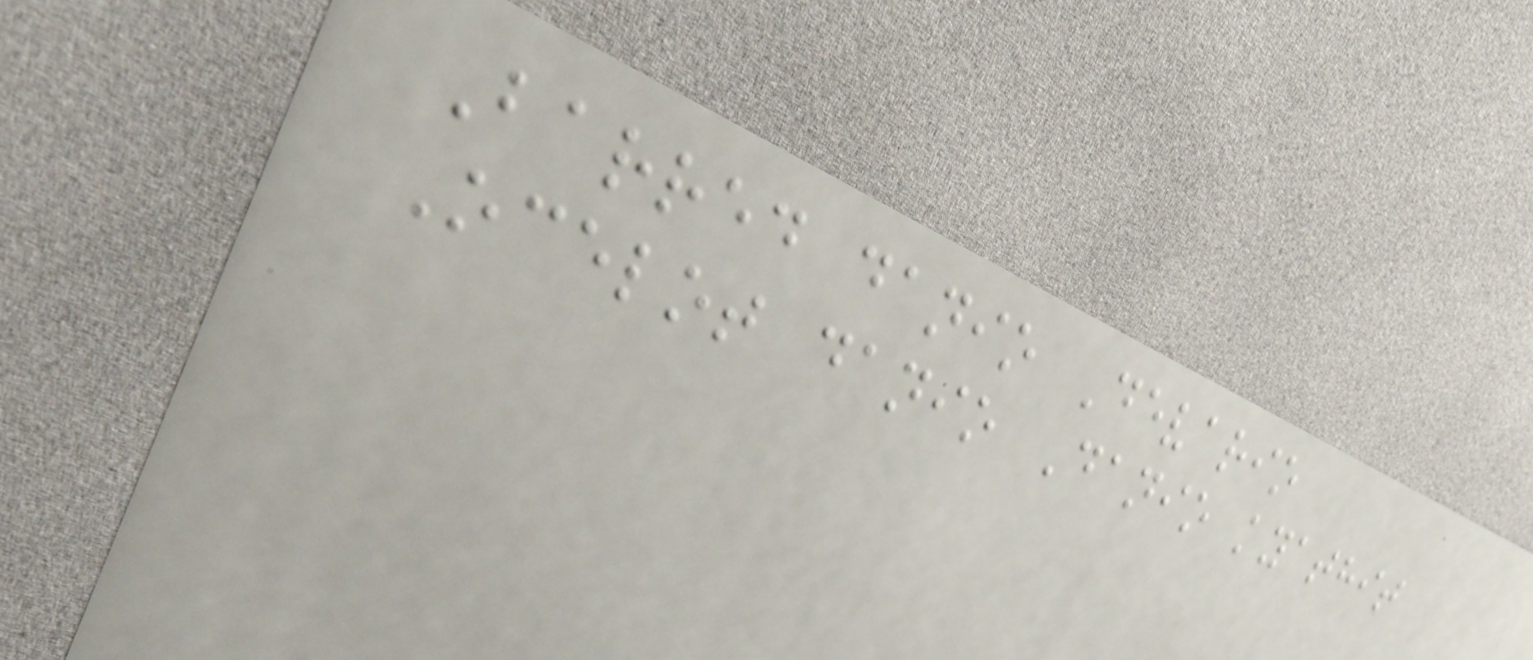Barred danio Devario
Ocelot danio Danio kyathit
